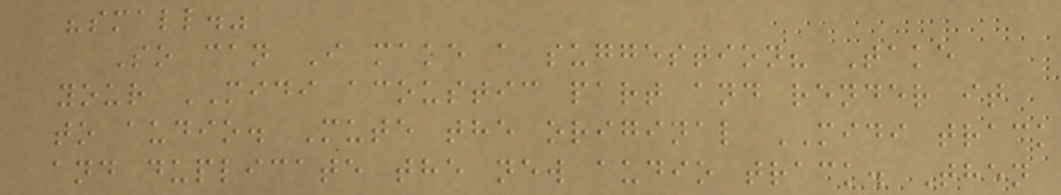"small."
So can I make a suggestion? Take
your MIDI acoustic part and render it
to audio. Mute the original MIDI track
and duplicate the new audio track. Then
